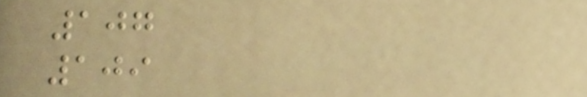107
109
